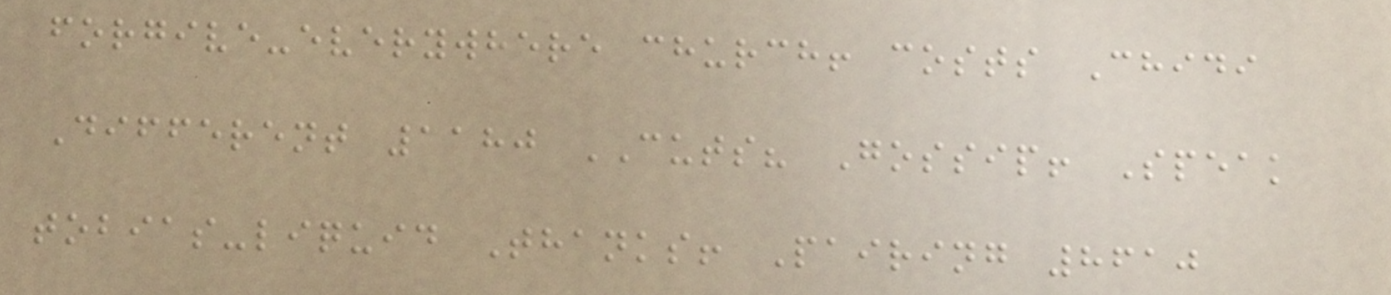forgive-everywhere church! costs Chidi
Different 1180 CUTS? Gossip! Speak
tobias-liquid Thanks! Pairing 8610
